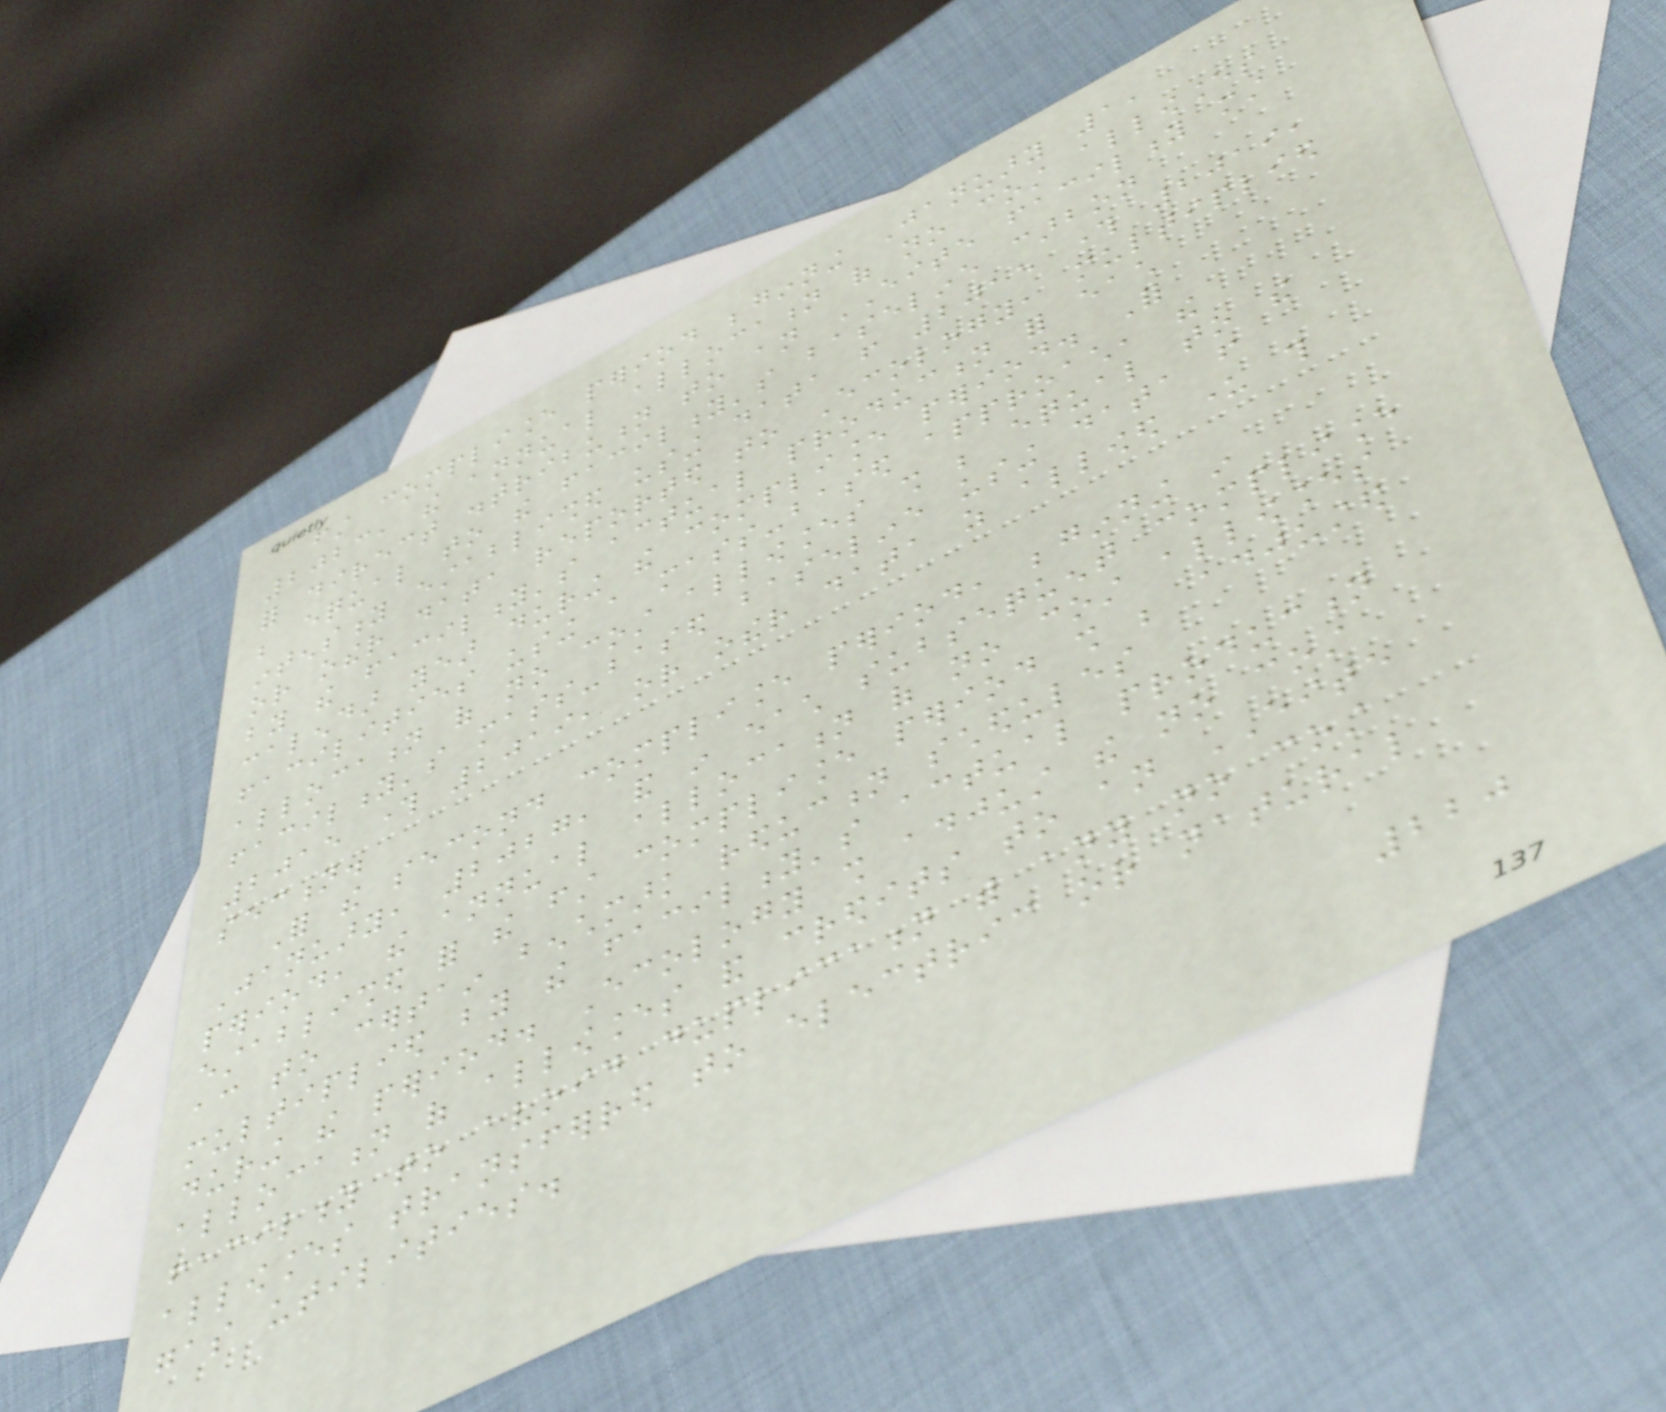first compliance period beginning January 1,
2023, the annual allocation of no cost allowances
for direct distribution to an EITE facility must
be equal to the facility's baseline carbon
intensity established using data from 2015 through 2019,
or other data reported to Ecology, multiplied
by the facility's actual production for each
calendar year during the compliance period. For
facilities using a mass-based approach, the
allocation of no cost allowances shall be equal to the
facility's mass-based baseline using data from
2015 through 2019, or other data as allowed under this
section.
For the second compliance period, beginning in
January, 2027, and in each subsequent compliance
period, the annual allocation of no cost allowances
established for the first compliance period shall be adjusted
according to certain benchmark reduction schedules
multiplied by the facility's actual production
during the period. Ecology shall adjust the no cost
allocation of allowances and credits to an EITE
facility to avoid duplication with any no cost
allowances transferred to electric or natural
gas utilities.
220
